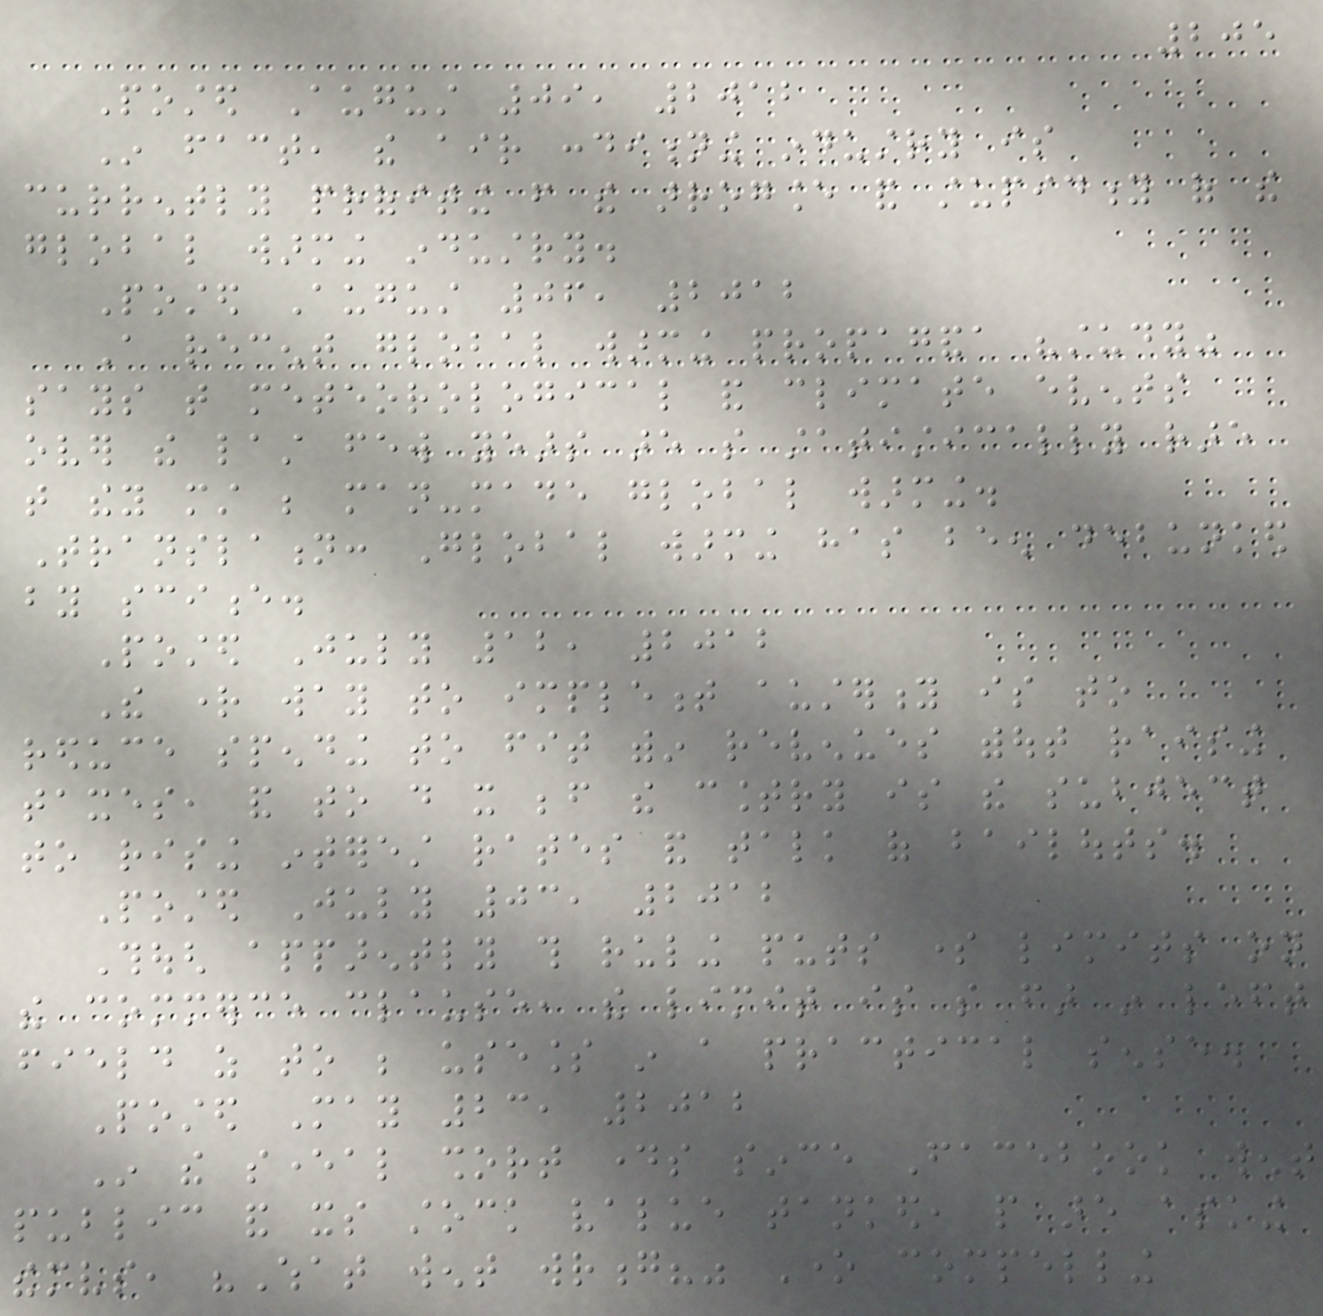205
Posted August 09, 2012
In fact, the air conditioning industry is
currently profiting from the arrogance and stupidity of the
global warming industry.
Posted August 06, 2012
A recent global warming propaganda "study"
says that meteorological and climate events
over the last few years are so statistically rare
that they must be man-made global warming.
Translation: Global warming has been debunked
by science.
Posted July 12, 2012
The right way to implement austerity is to
reduce spending to fit within revenues without raising
taxes, and to do it before the country is the subject
to rising interest rates and talk of bailouts.
Posted July 03, 2012
Though apparently this ruling puts some limits on
the commerce clause, the limit is so far in left
field as to be useless in a practical sense.
Posted May 23, 2012
In the several short days since Facebook went
public and its stock value tanked, people are asking
themselves, "What went wrong?" One compelling
